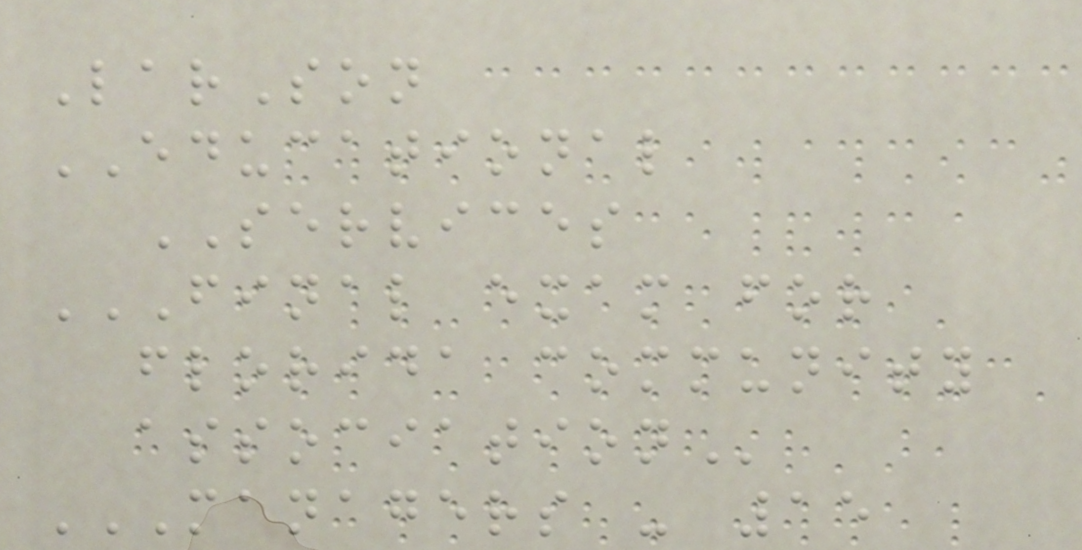LarSon
EDUCATIONAL
SERVICES
FINAL EXAM FOR
FLORIDA COMMUNITY
ASSOCIATION
MANAGERS - 15
